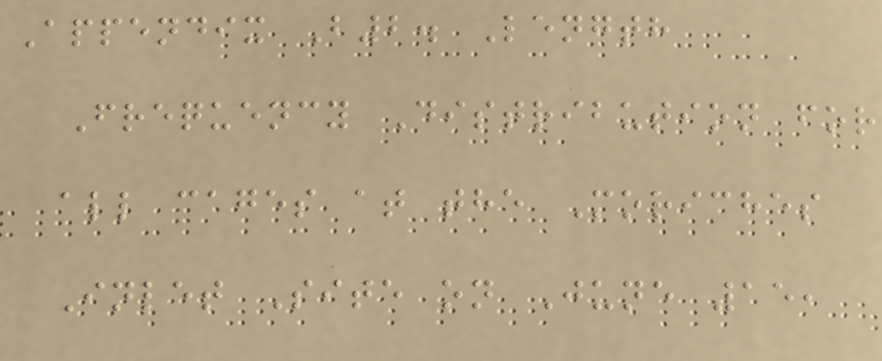Appendix B2. Length
Frequency Distribution for
all cages at the Moriches
Inlet Site on June 15,
